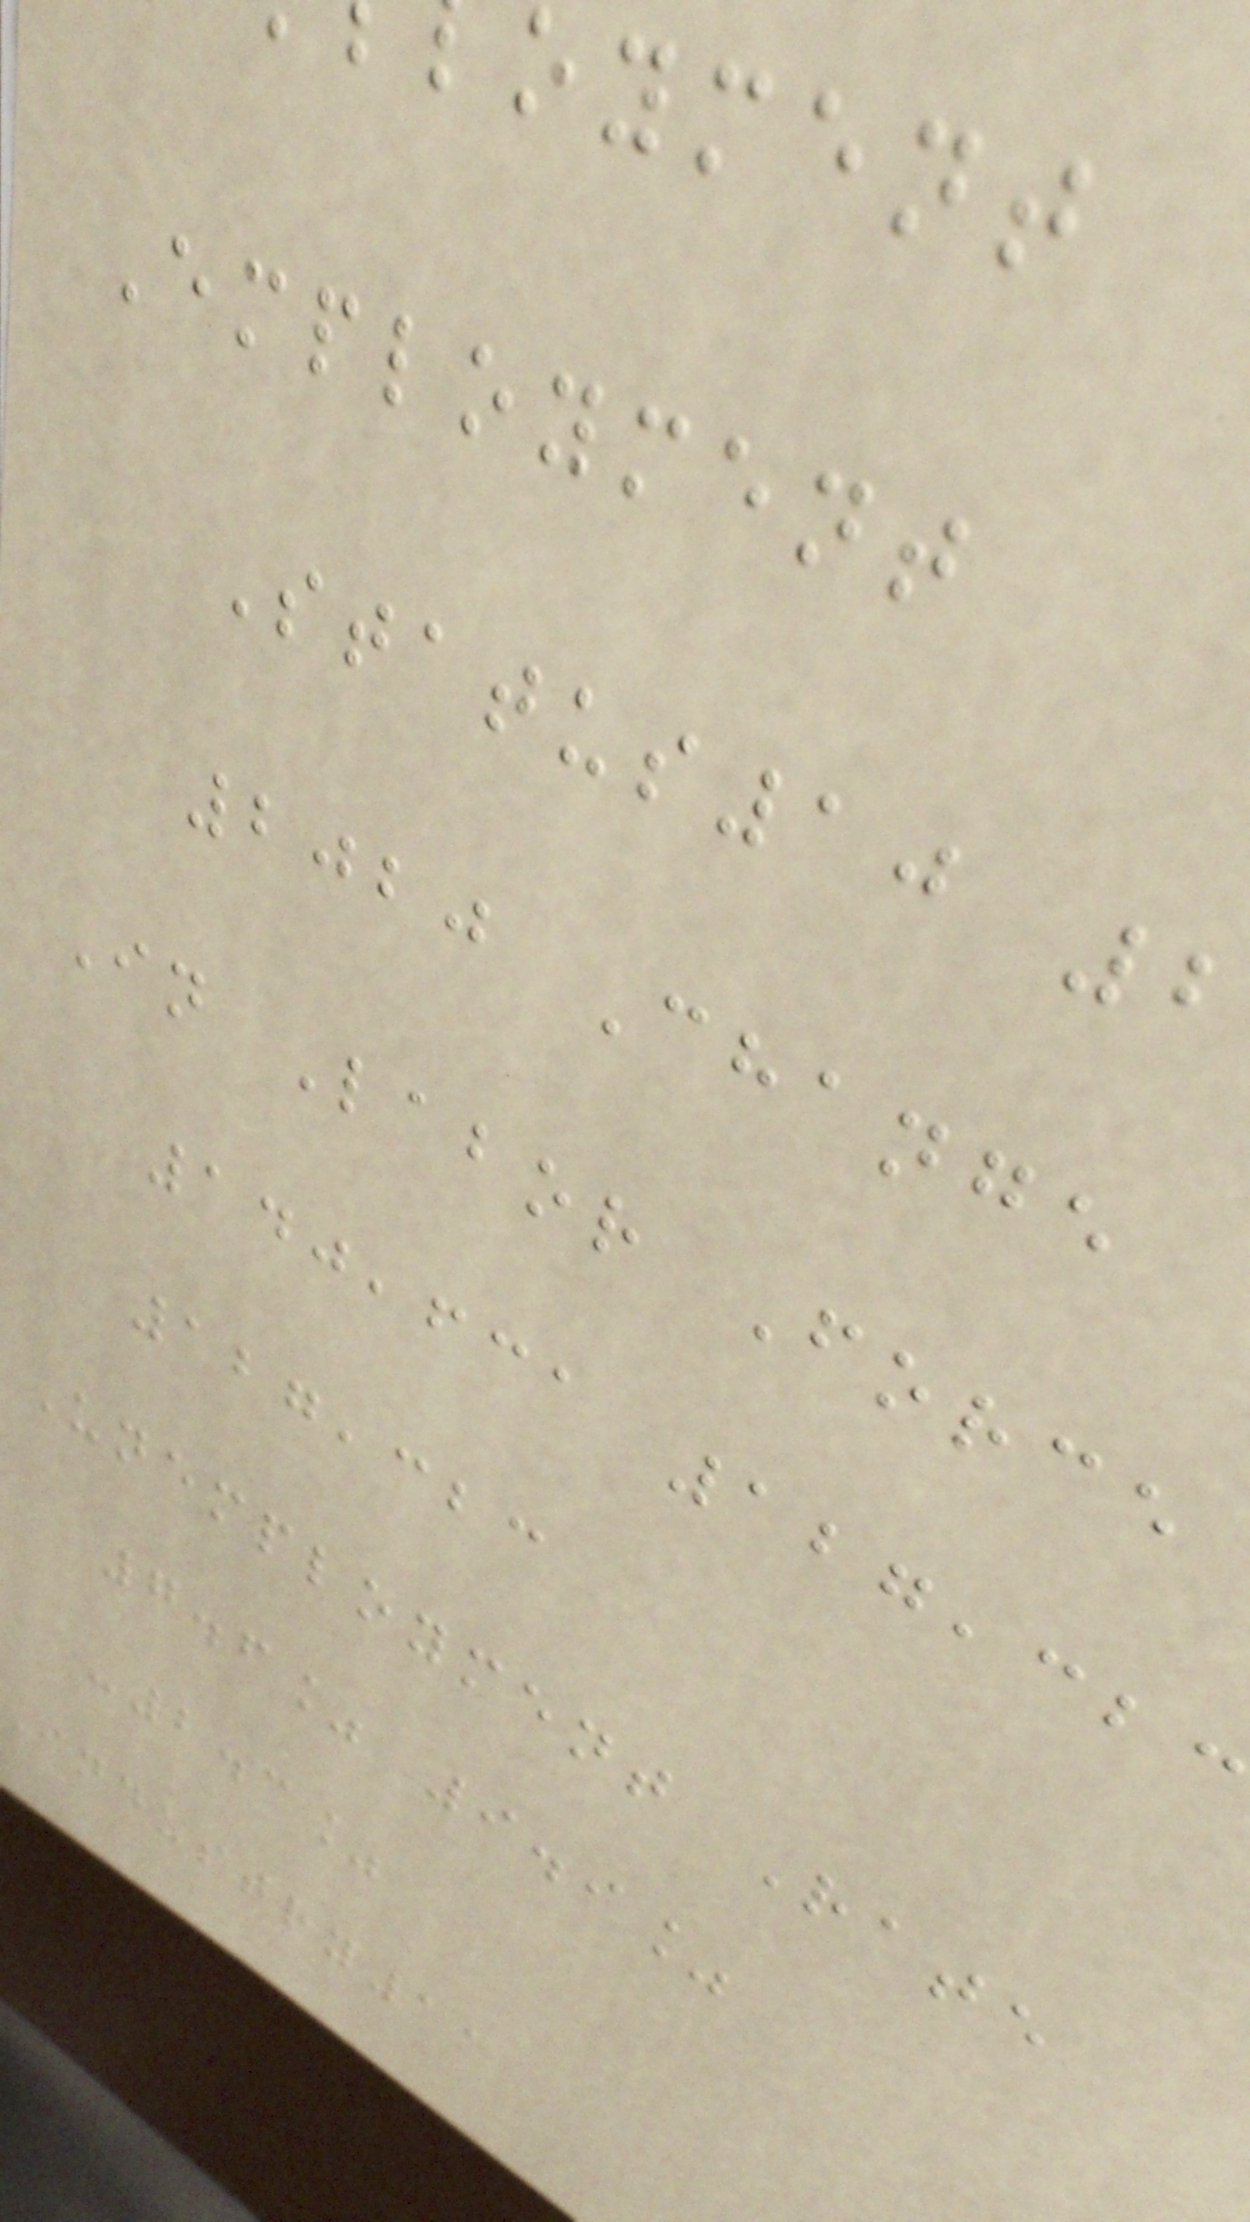oyment
Employment
Status10 2
2020 Change
In Labor Force
140,631 127,323
127,323
Unemployment Rate
7.6% 9.9%
-2.3%
industry11
